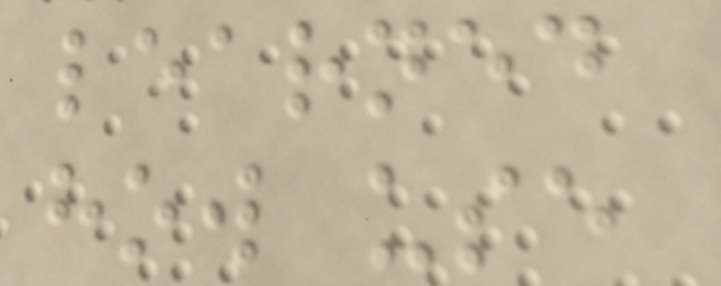learned
how use
